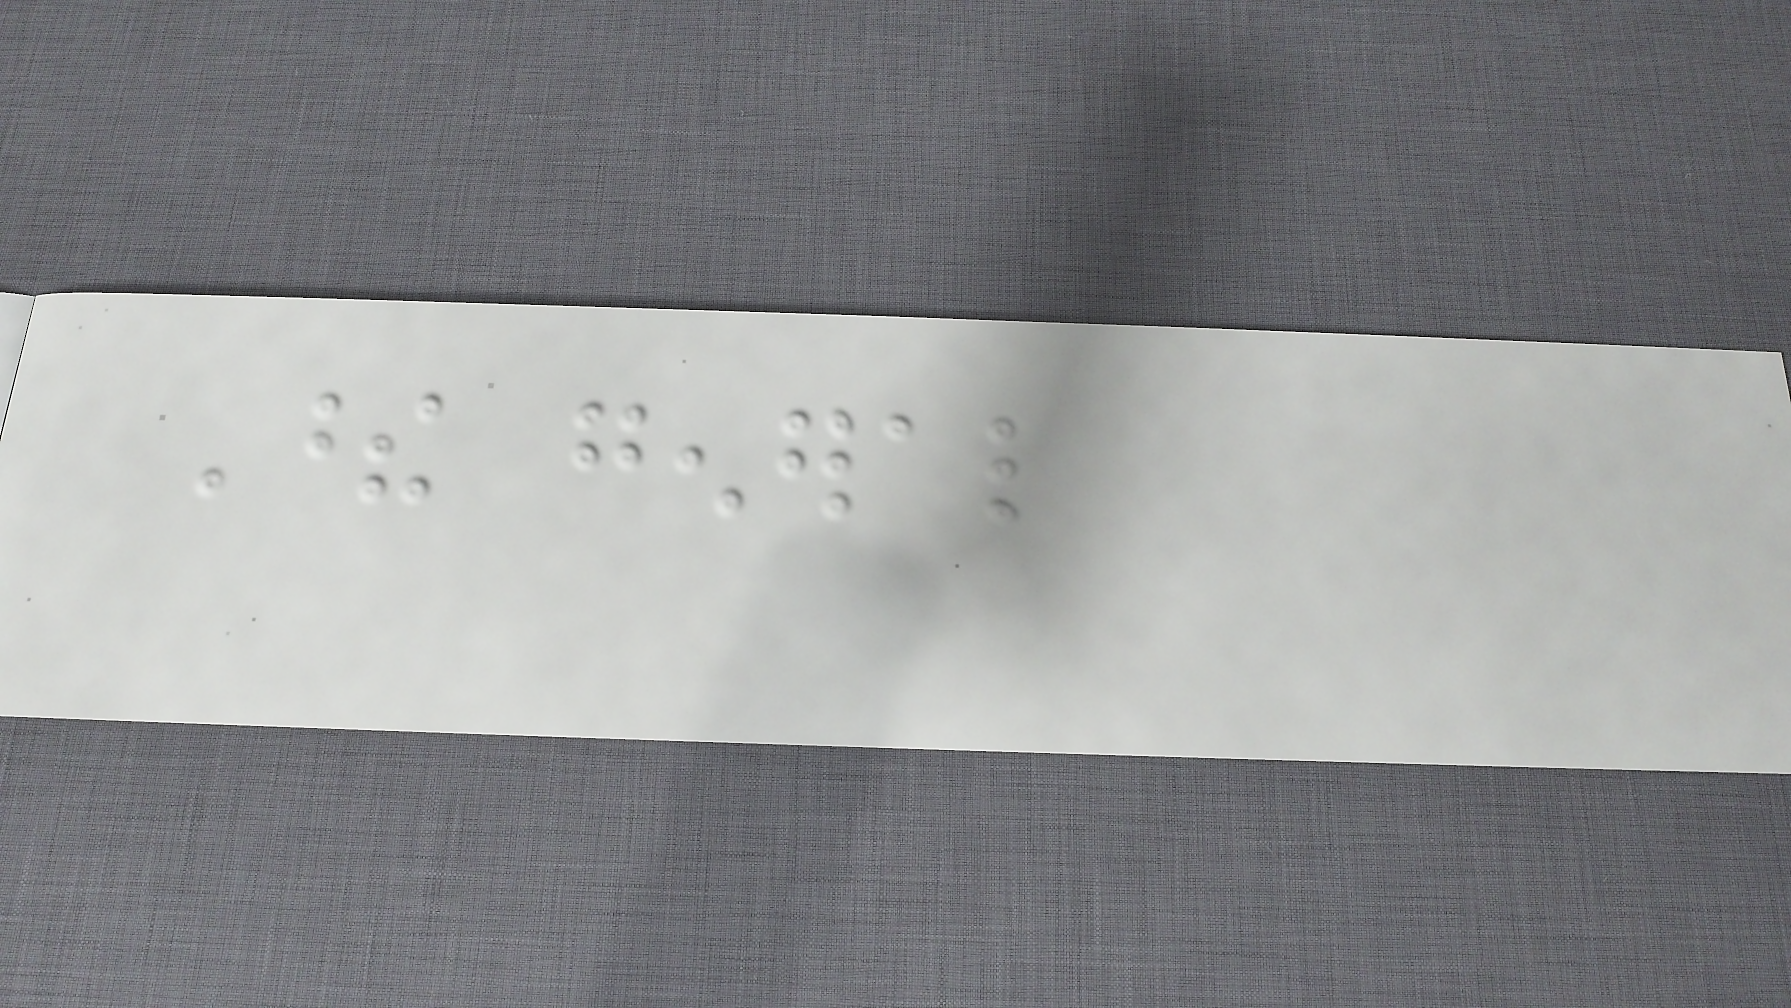These general
